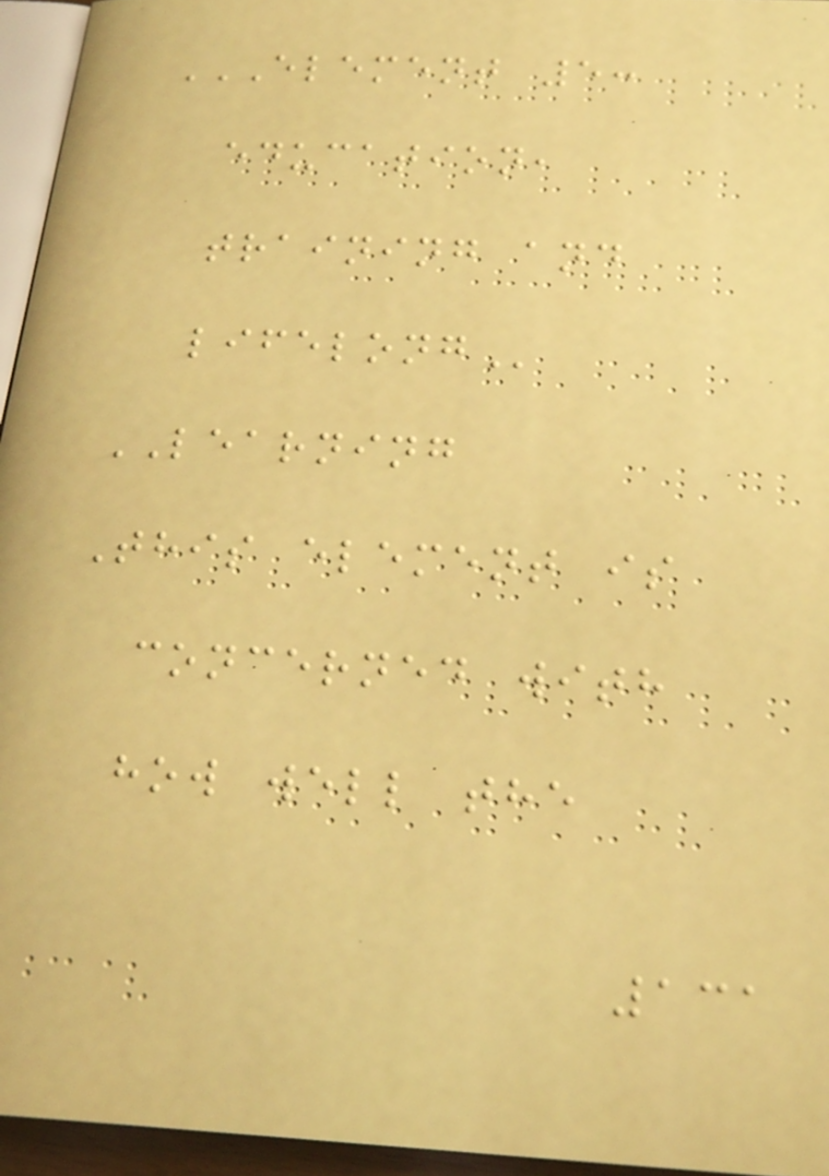ELEMENT 5:
EDUCATION,
TRAINING AND
LIFELONG
LEARNING
This element is
concerned with
how well the
131
